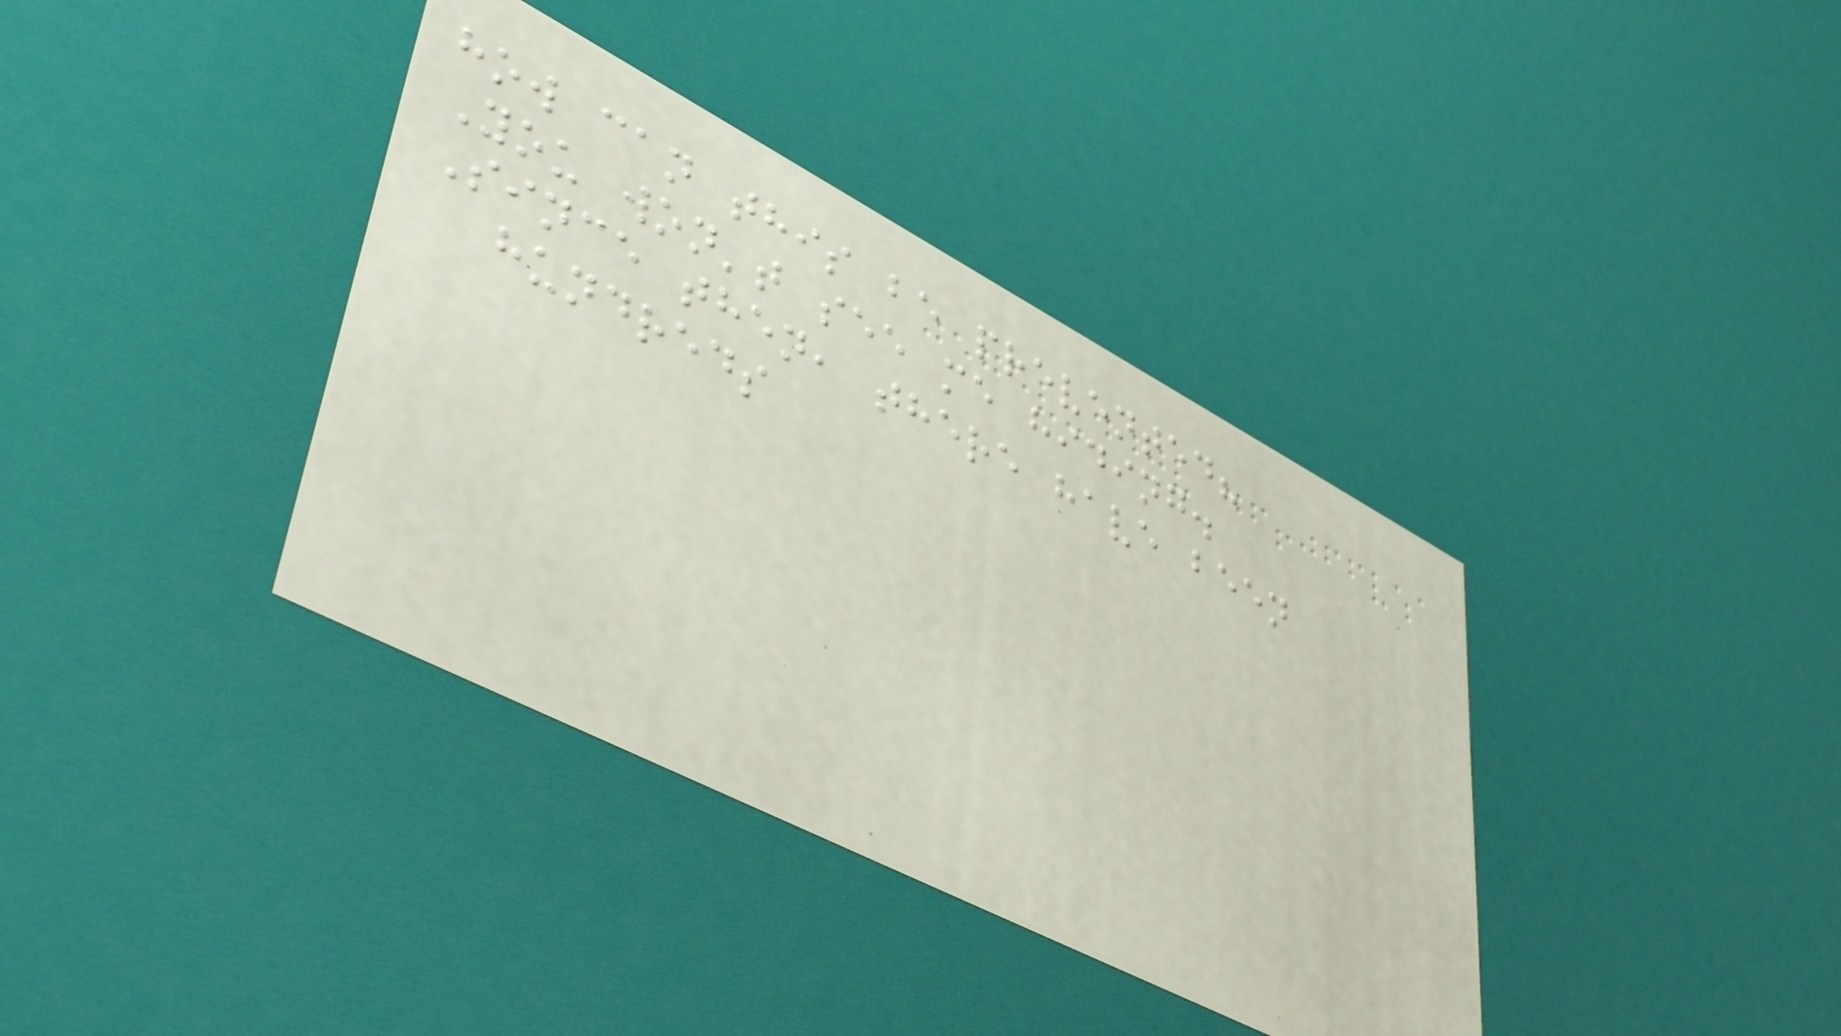how can this be prevented?
You won't see me hiding.
Since then, there have been
hundreds
